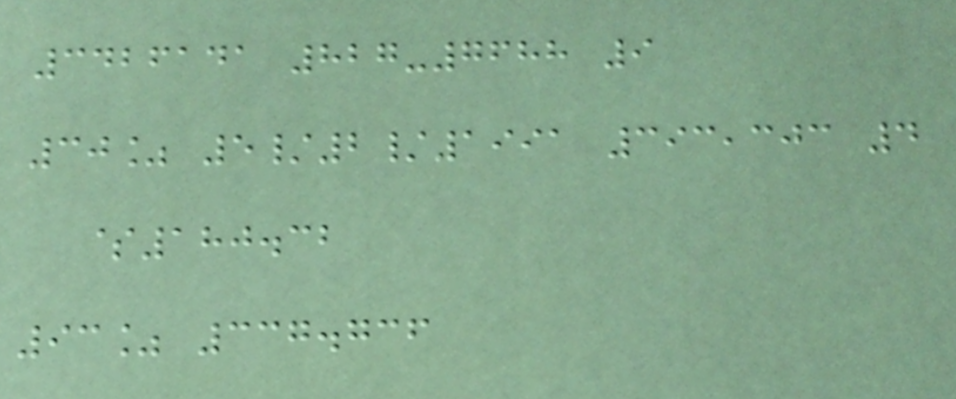3426141 827-7688 9
30% 5/2/1991 393,303 4
$180.32
93% 337.736
